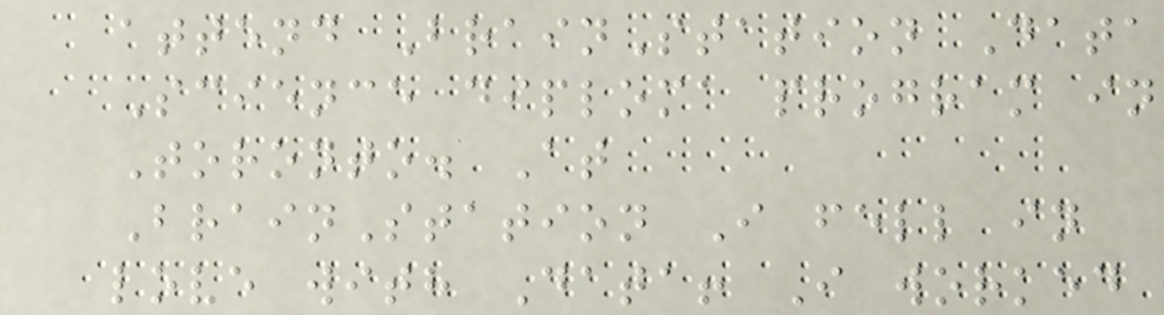attend BrainStation Data
Science diploma program in
Toronto. At
BrainStation I fell in
love with Data! I worked
